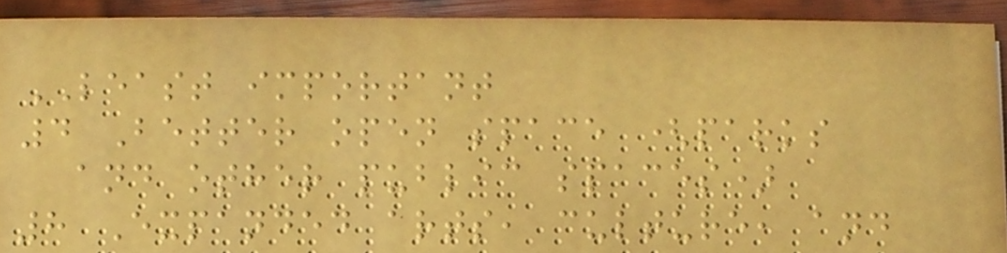LEAST important
4 Better open space (parks
and other public spaces)
8 Expanded arts, culture, and
